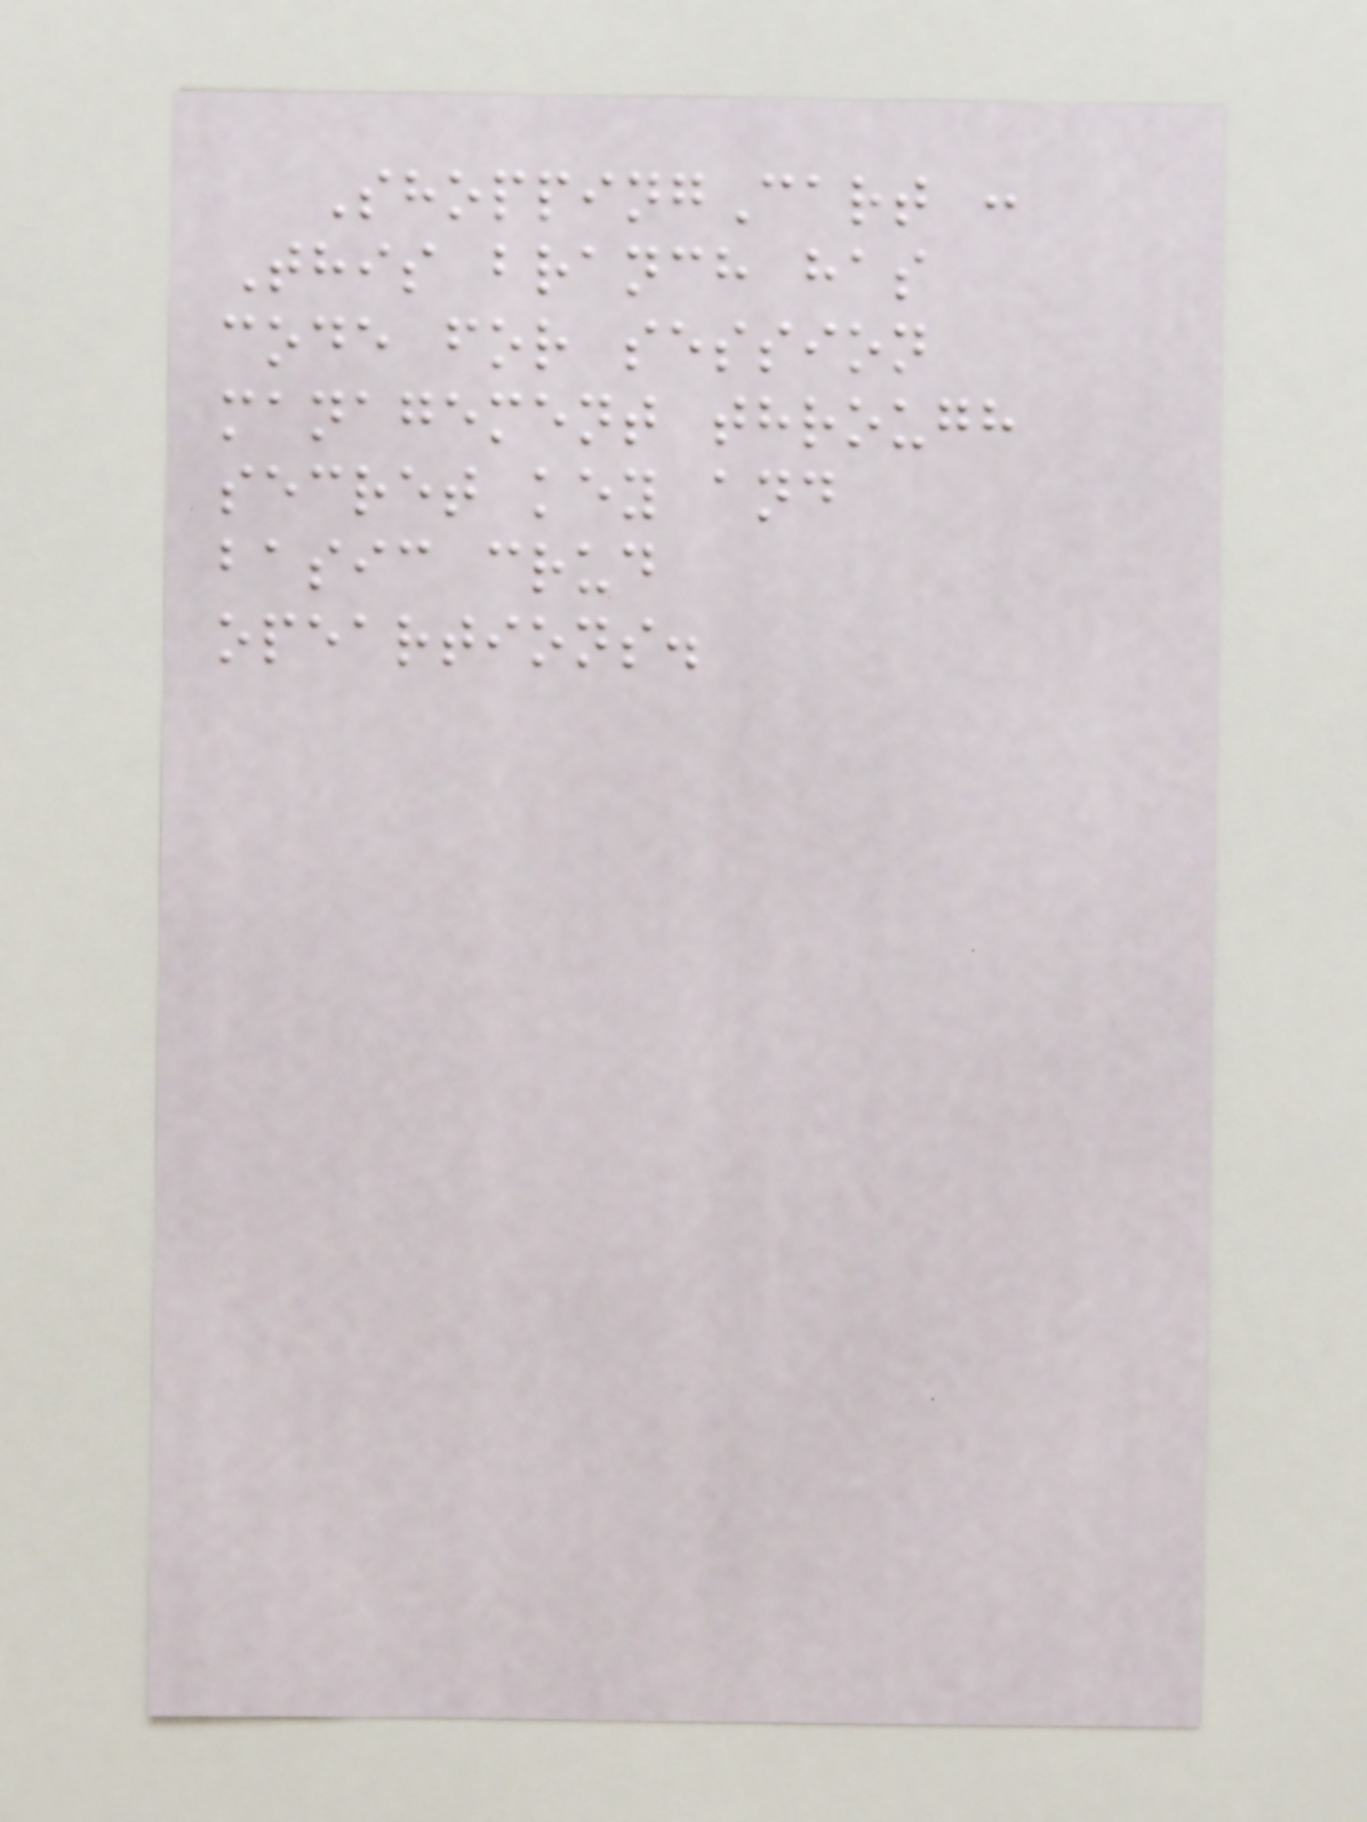ShoppingCart :
This branch has
code for session
management through
secret key and
basic crud
opeartions.
